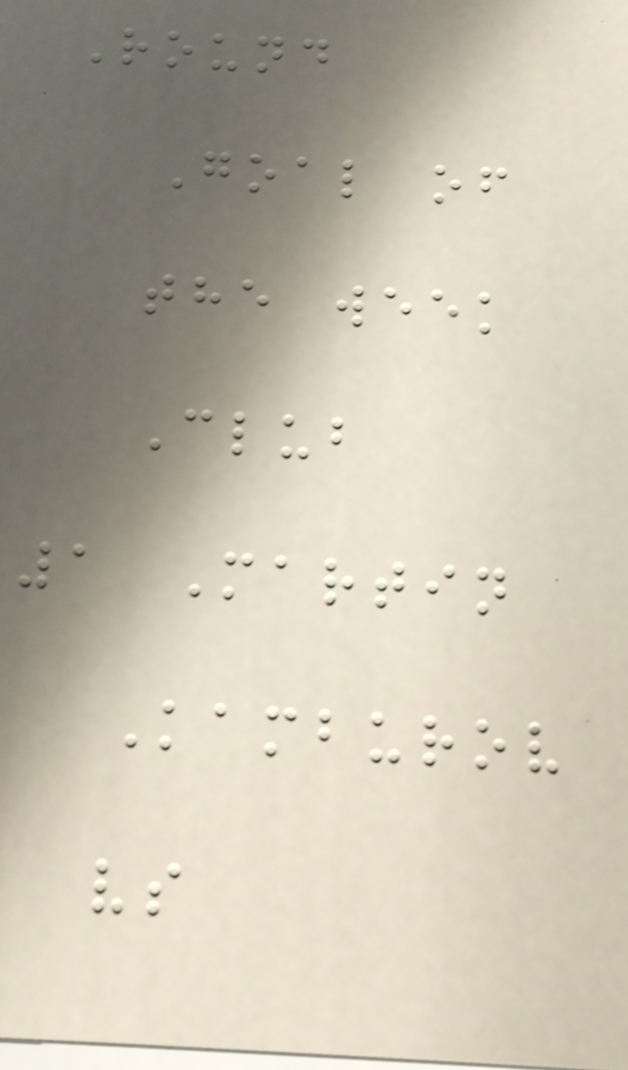Round
Goal of
the week
Club
1 Martin
Kamburov
vs
